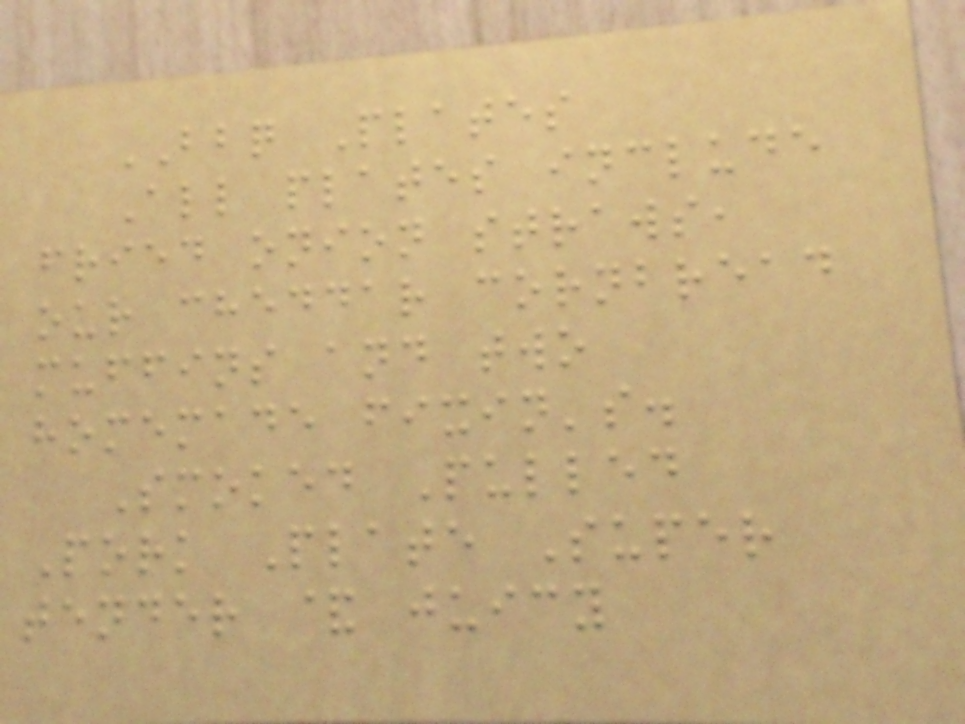BBQ Plates
All plates include
fried onion straws,
our cheddar cornbread
muffins and two
homemade fixin's.
Smoked Pulled
Pork Plate Super
tender & juicy
